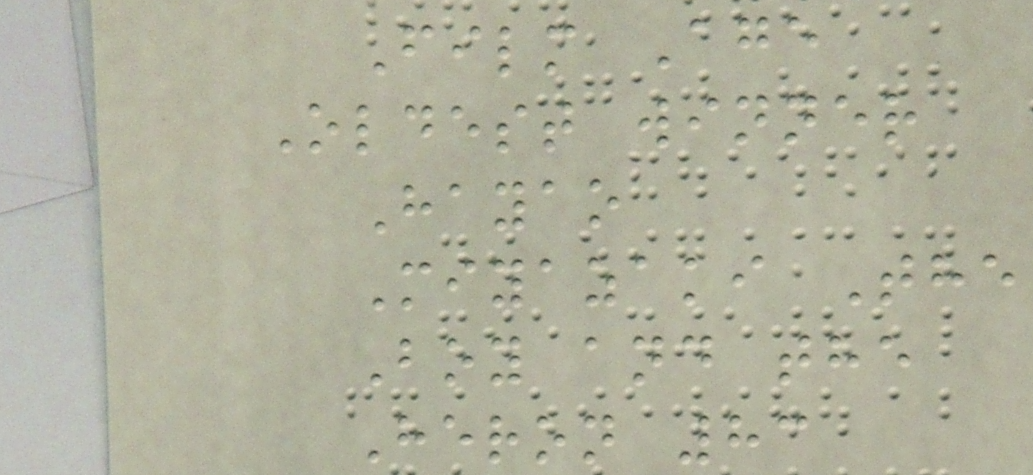Film Age
Oldest winner
Hayao
Miyazaki The
Boy and the
Heron 83
